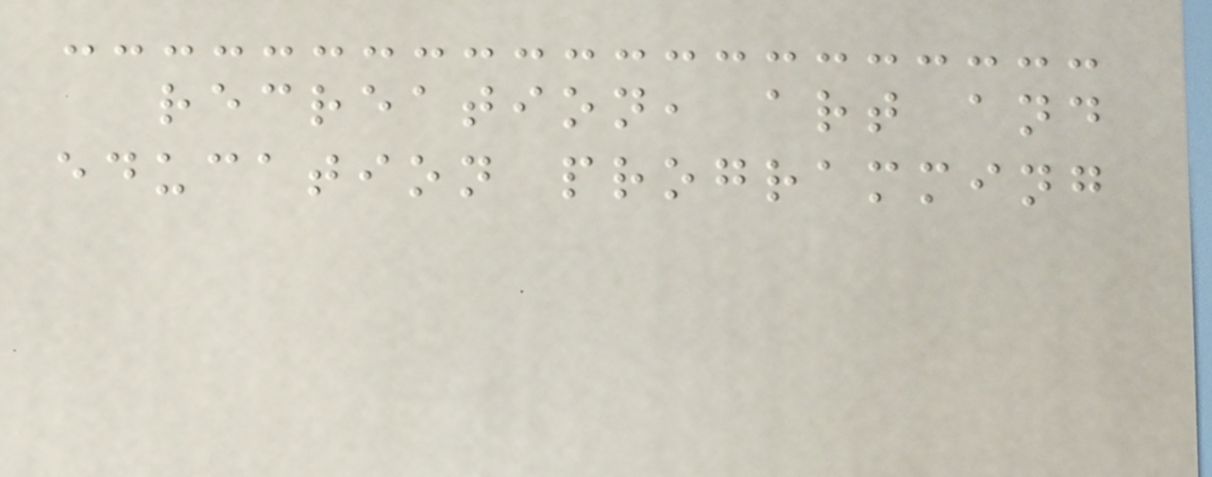recreation, art and
education programming
